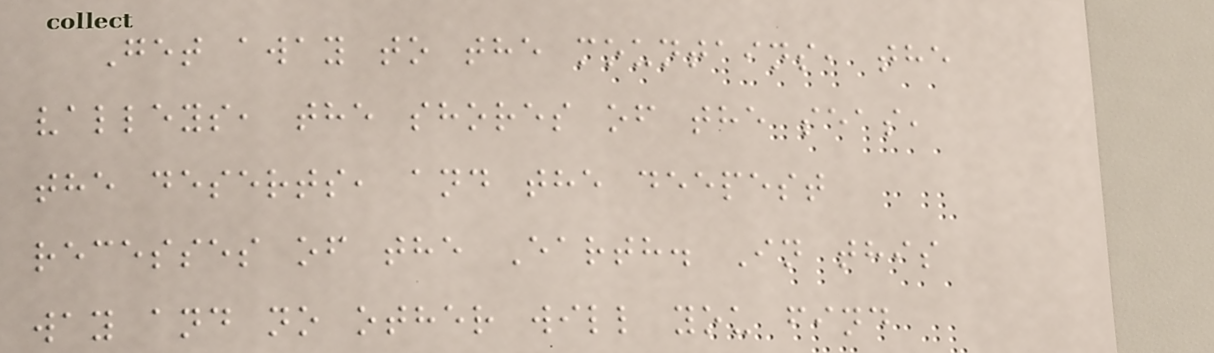Get away to the mountains, the
valleys, the shores of the seas,
the deserts, and the deepest
recesses of the Earth. In this
way and no other will you find
